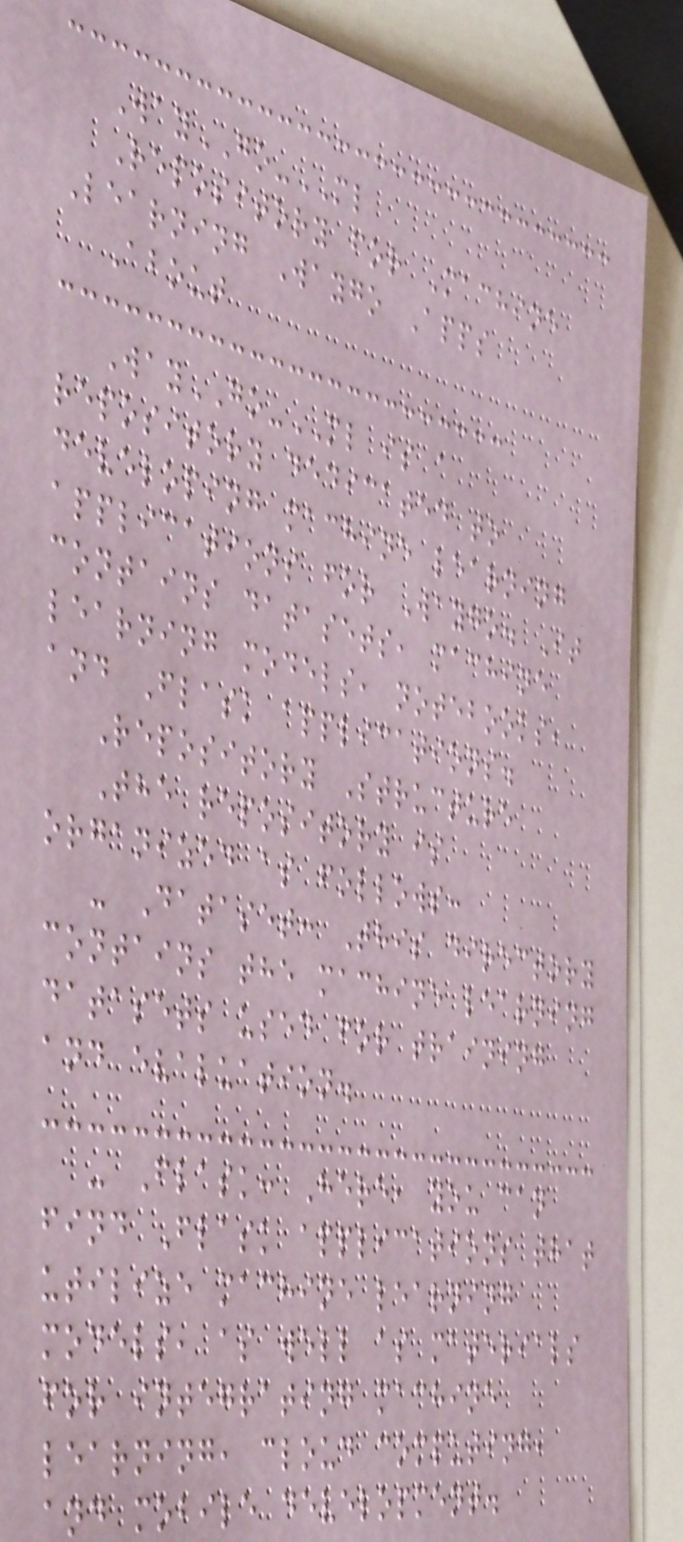WayGO-ML
Repository for Machine
Learning Waygo Apps
About
WayGO-ML is a
repository dedicated to
developing machine learning
applications for Waygo. It
contains datasets, machine
learning models, notebooks,
and Flask applications.
Repository Structure
The repository is
organized as follows:
- Dataset: This directory
contains the machine learning
datasets used for training
and evaluation.
- Flask: Here, you can
find Flask applications that
utilize machine learning
models, as well as materials
for integrating machine
learning, cloud computing,
and mobile development.
